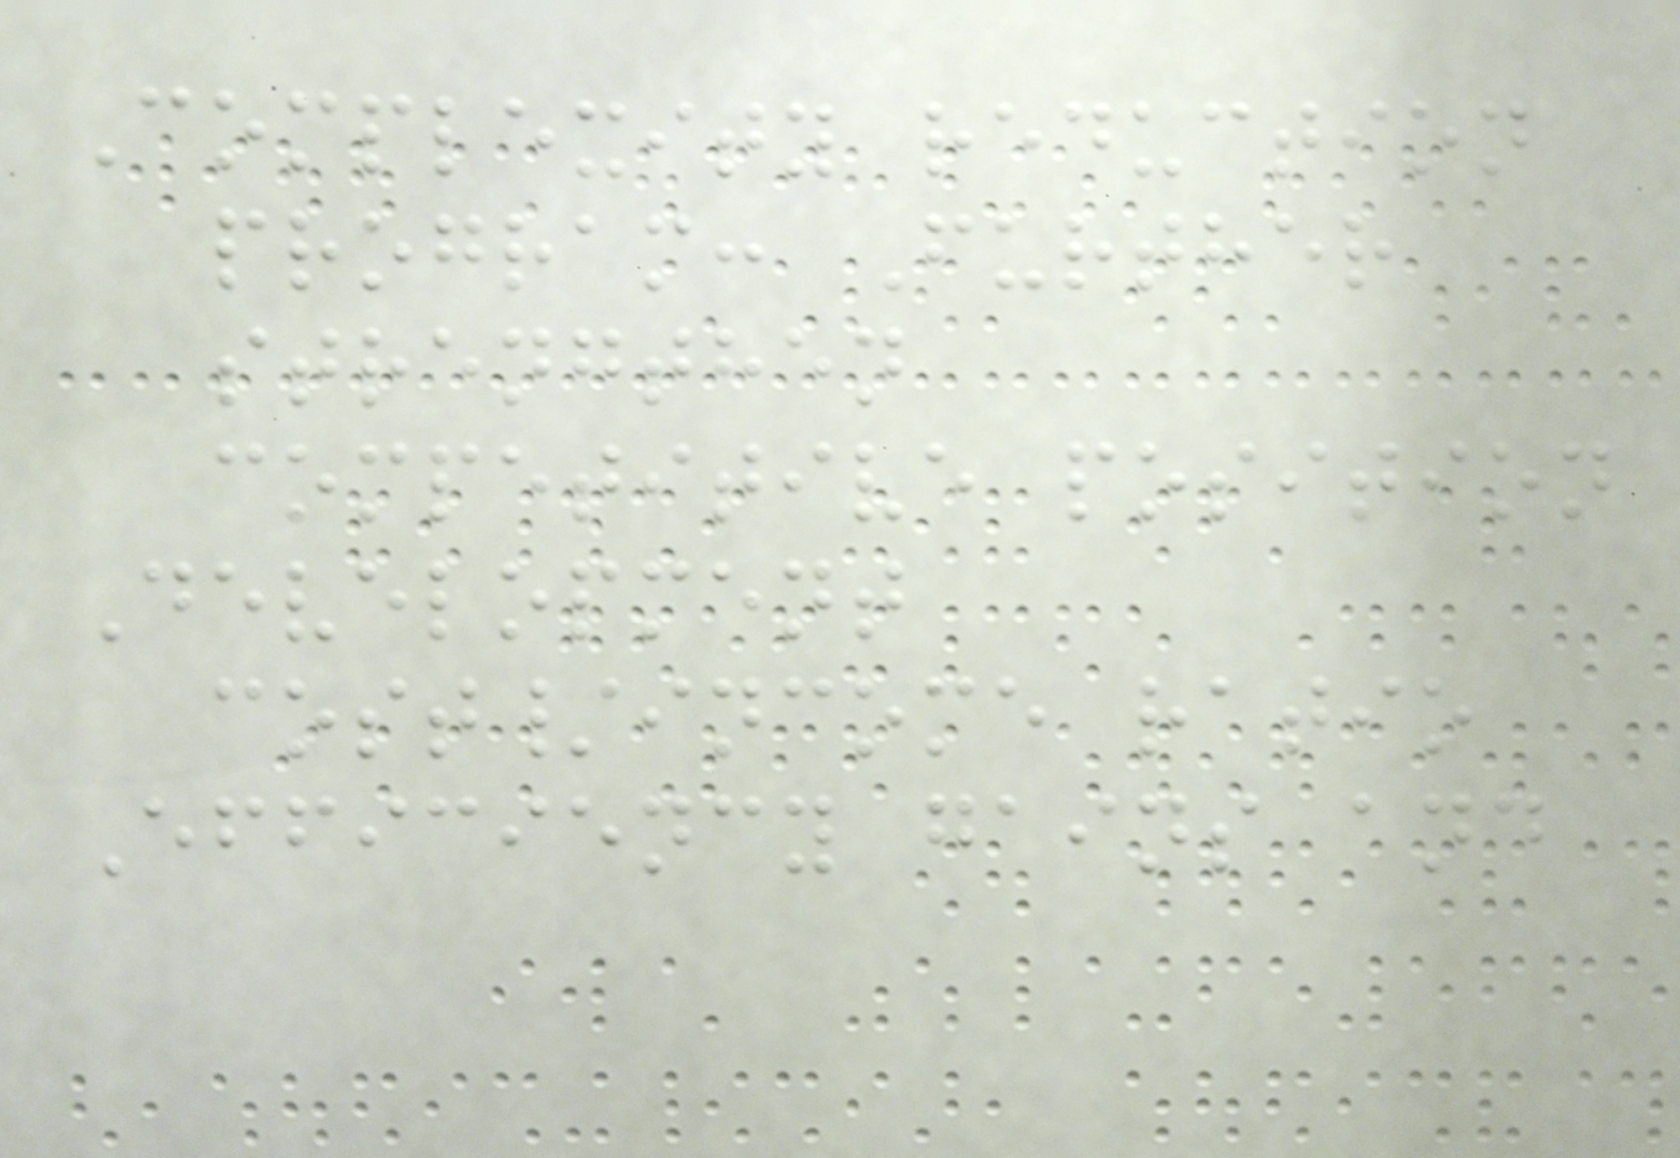Complexity reduction
program: Further
strengthen
competitive position
Development
cost/income ratio
Efficiency gains and
